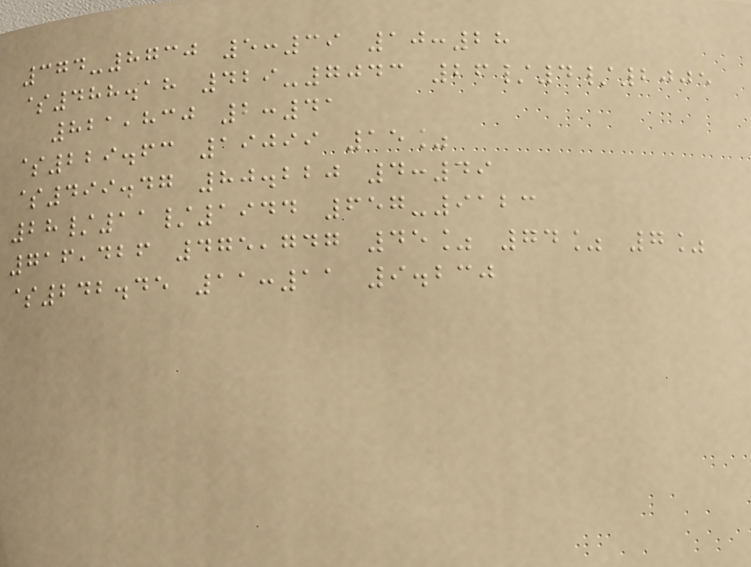374-8730 5:39 10:28
$488.18 429-7043 26/4/2005
821,830 2:41
$229.63 19099 15%
$499.47 80.220 4:49
28/11/1944 657-9123
716,426 475,747 45% 74% 7%
$242.45 11:11 9.230
